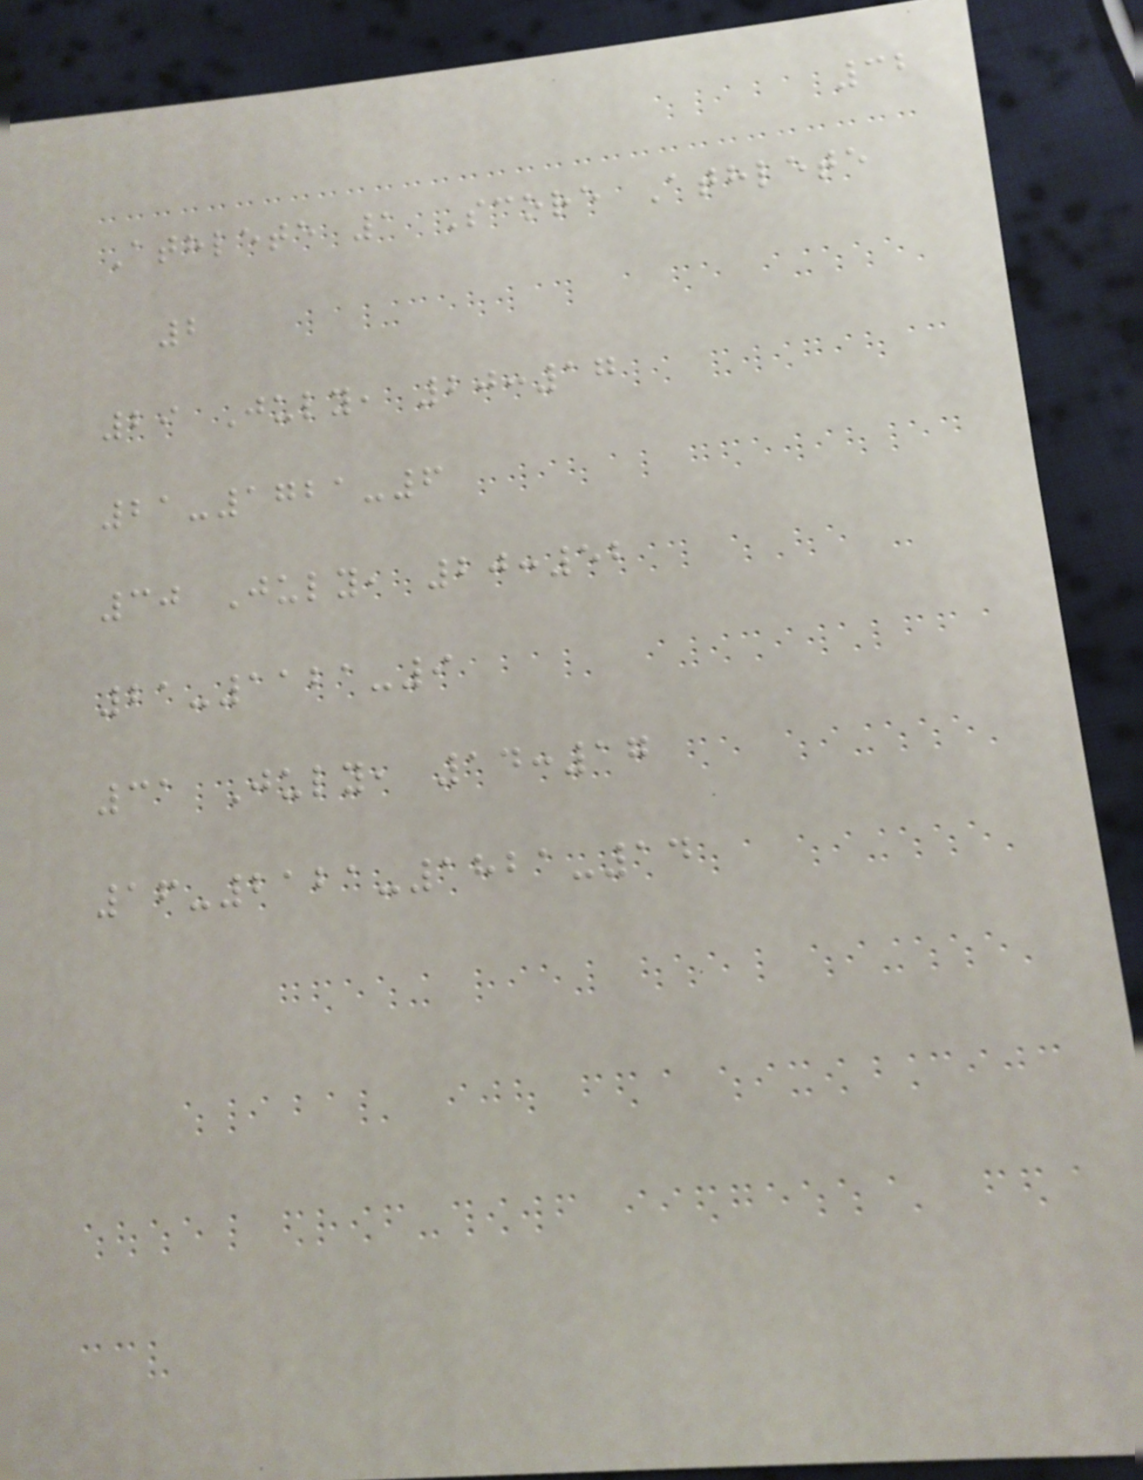32
Athlete 1 Score Athlete
2
29 July, 20:17
21-1721-6
30 July, 20:52
21-1121-9
31 July, 14:17
16-2121-1821-14
